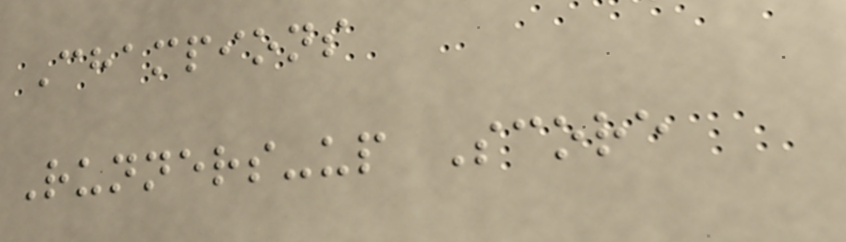Champions
Runners-up Score
